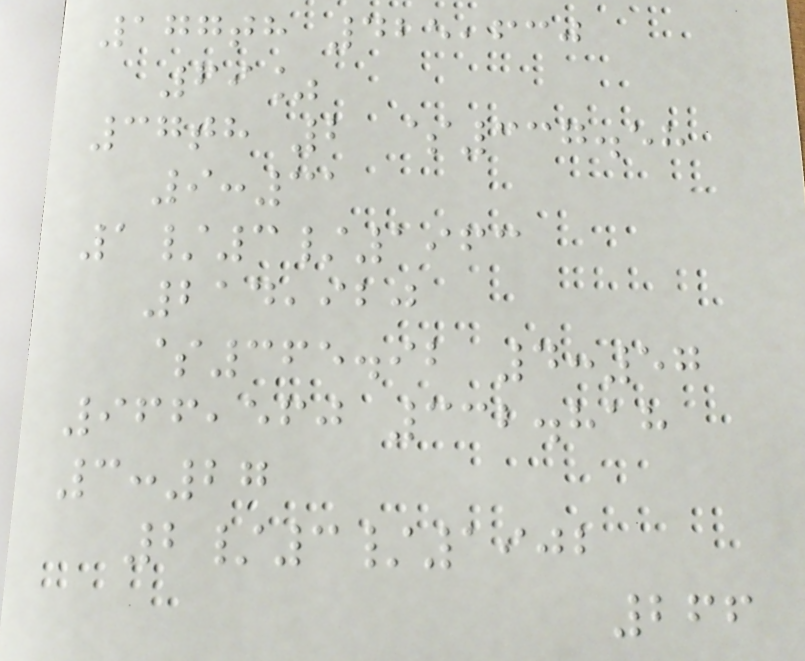177th 425,630
69%
37th 2 $337.58
9:31
1/3/1963
214,920
$365.92 4:57
966,560 332.818
3:27
2/3/1902
266
